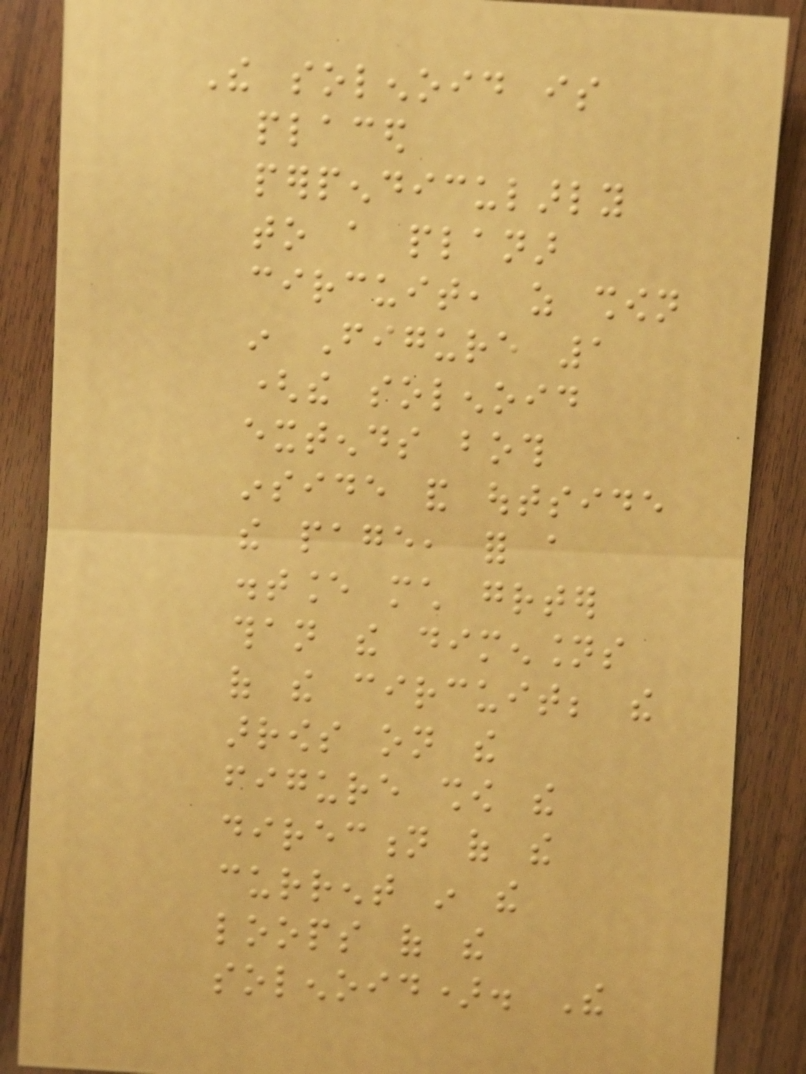The solenoid is
placed
perpendicularly
to a planar
circuit, as shown
in Figure 1
(the solenoid
extends both
inside and outside
the page, for a
distance much greater
than the dimensions
of the circuit; the
arrows on the
figure show the
direction of the
current in the
loops of the
solenoid). The
